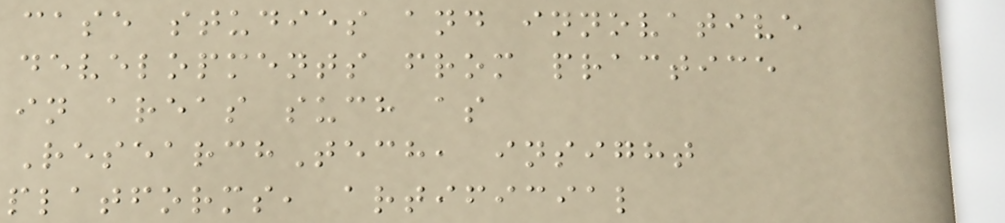case studies and innovative
developments from practice
in areas such as
ResearchTech, insight
platforms, artificial
